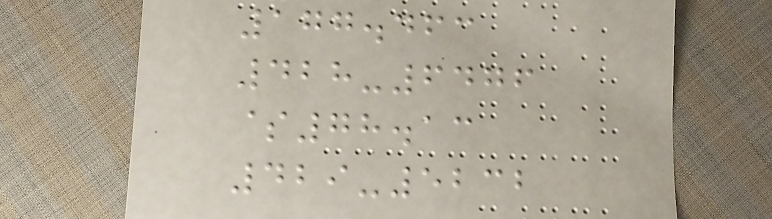177.463
428-6476
$78.13
429-5232
